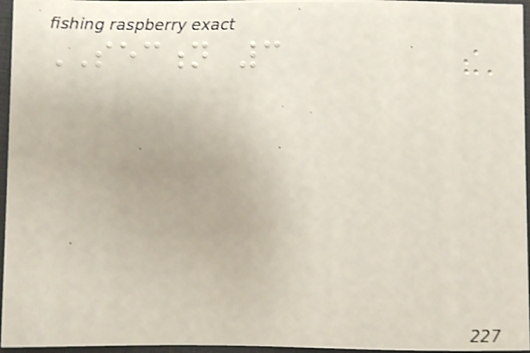SECTION 3
